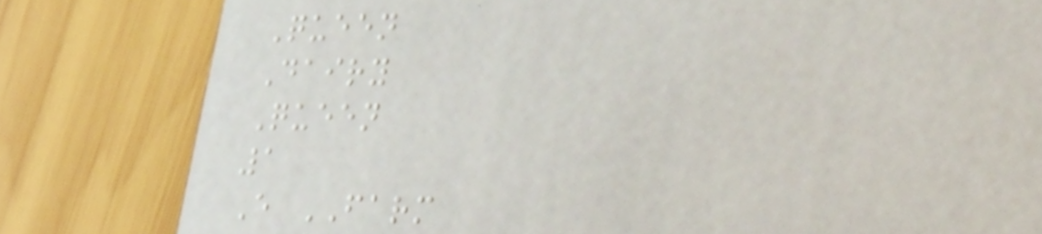Queen
Dairy
Queen
1
E FARM
